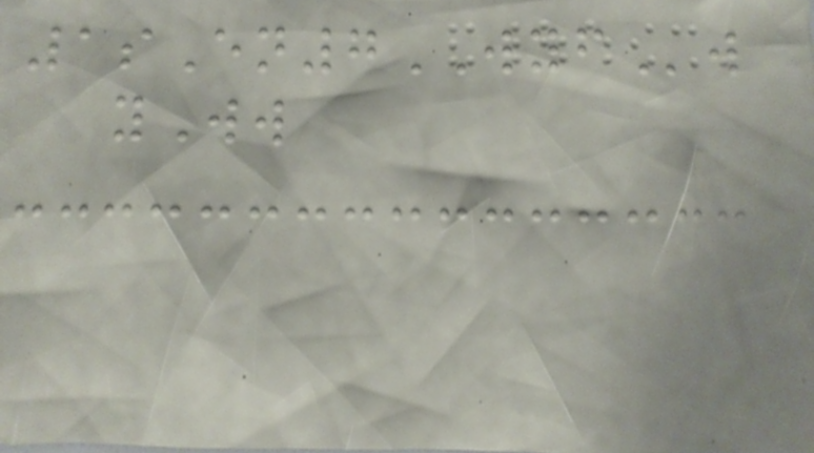1sEn7WYFw
yWw
